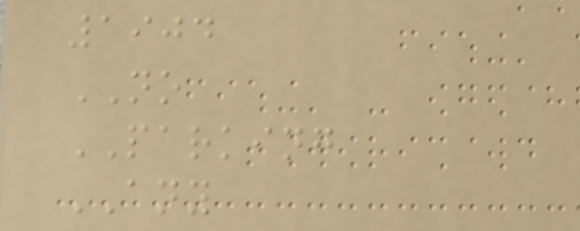1904
NO
PARKING
ANY
